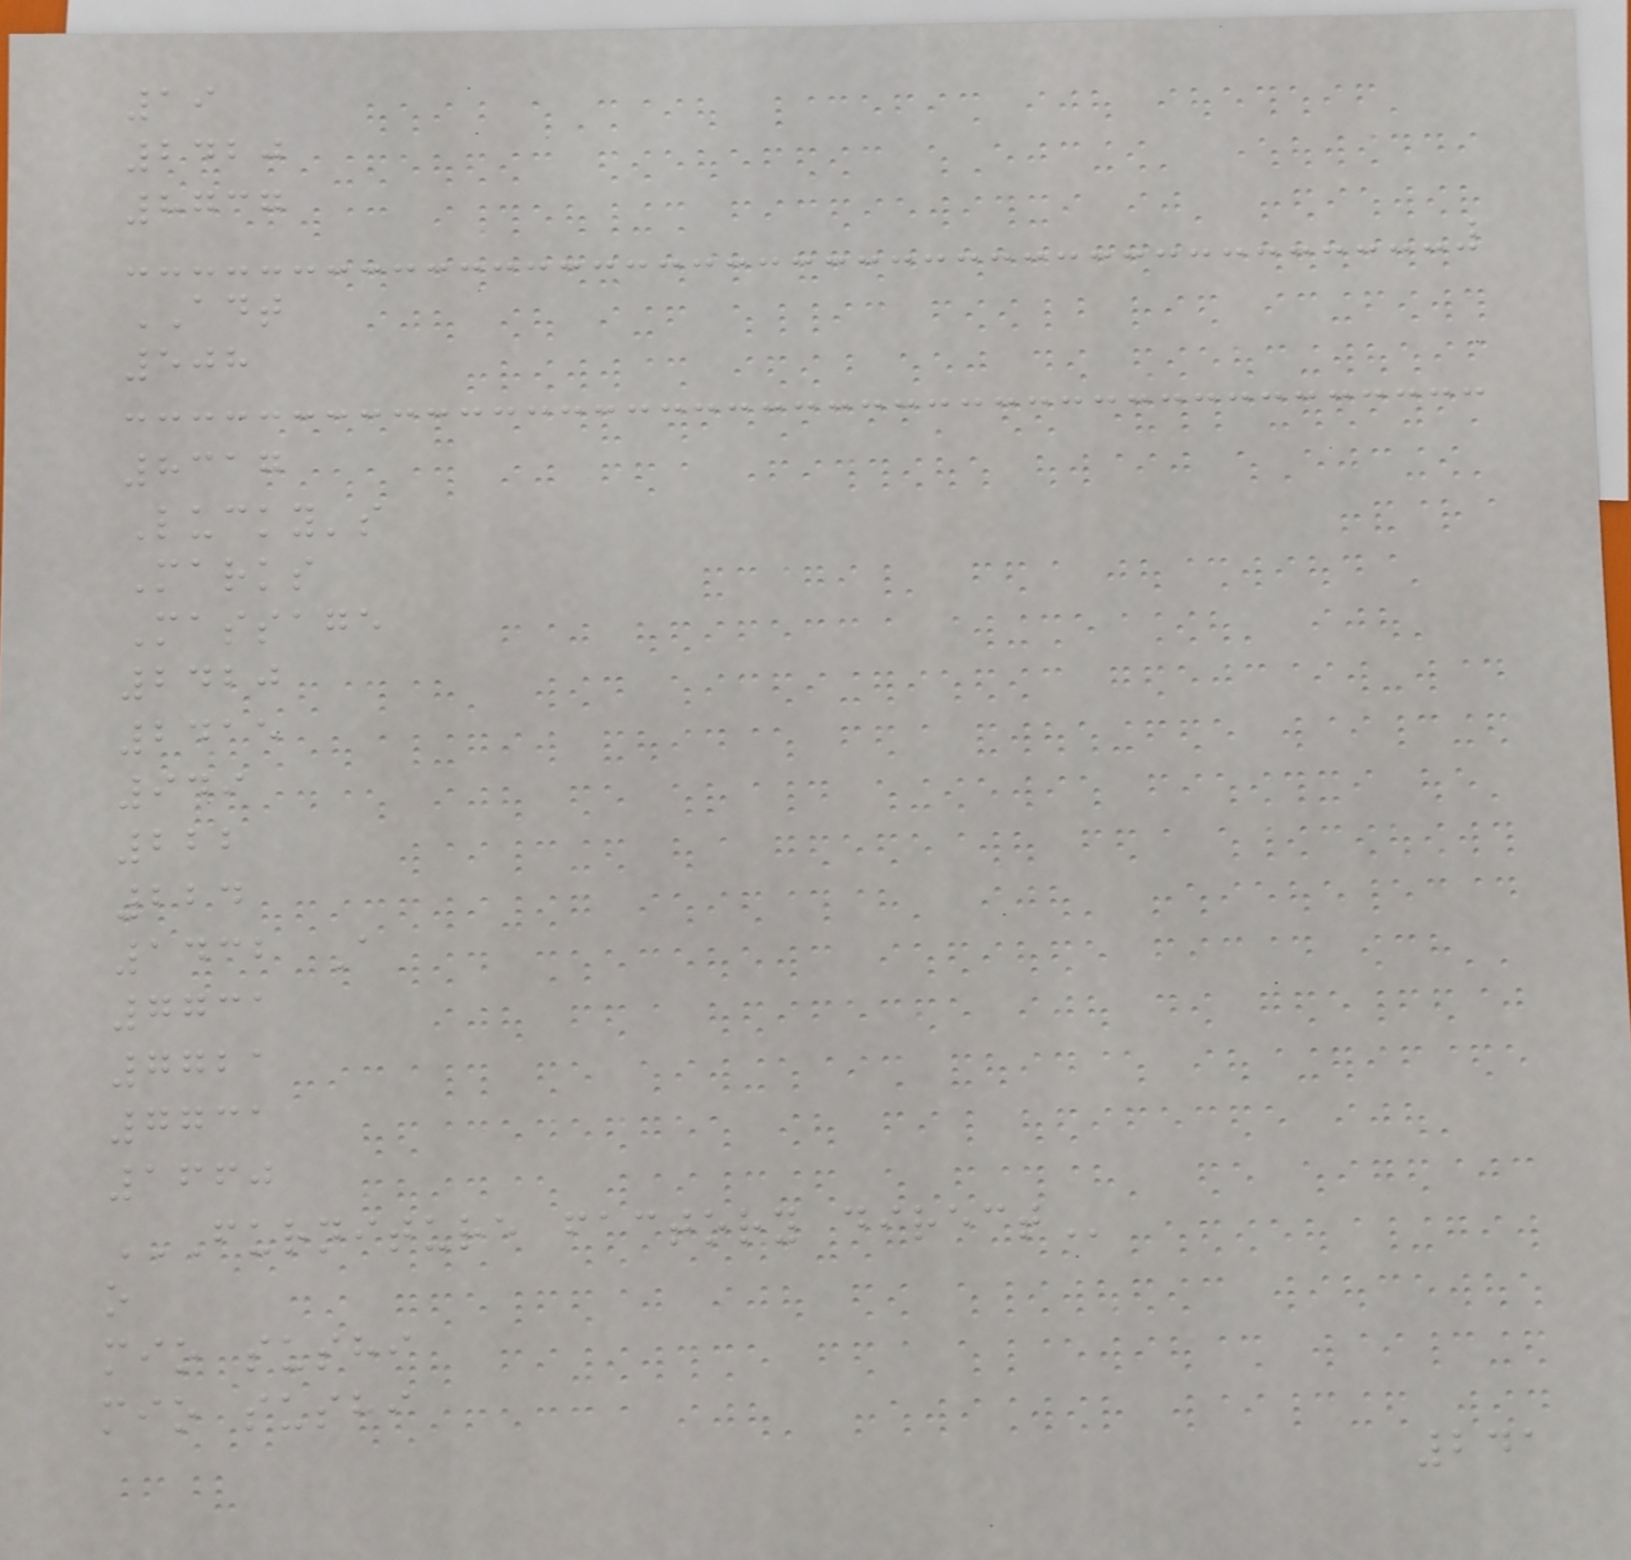19
2420
8737
ADT
508
8317
Lucky's
Marks
Massage
2420
2415
949
222
224
1432 A
7731
7721
7731
1660
FURNITURE FACTORY DIRECT
o
mio sushi
mio sushi
241
